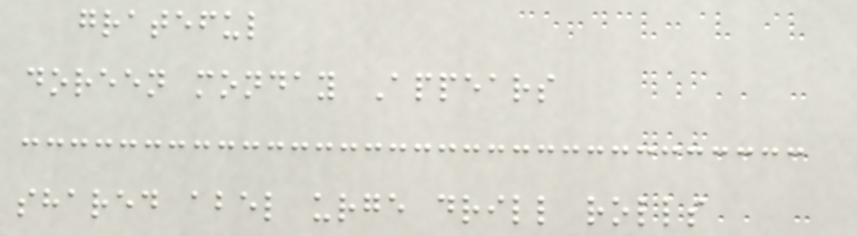grateful
doreen monday Appears
shared abel urge drill rolls
